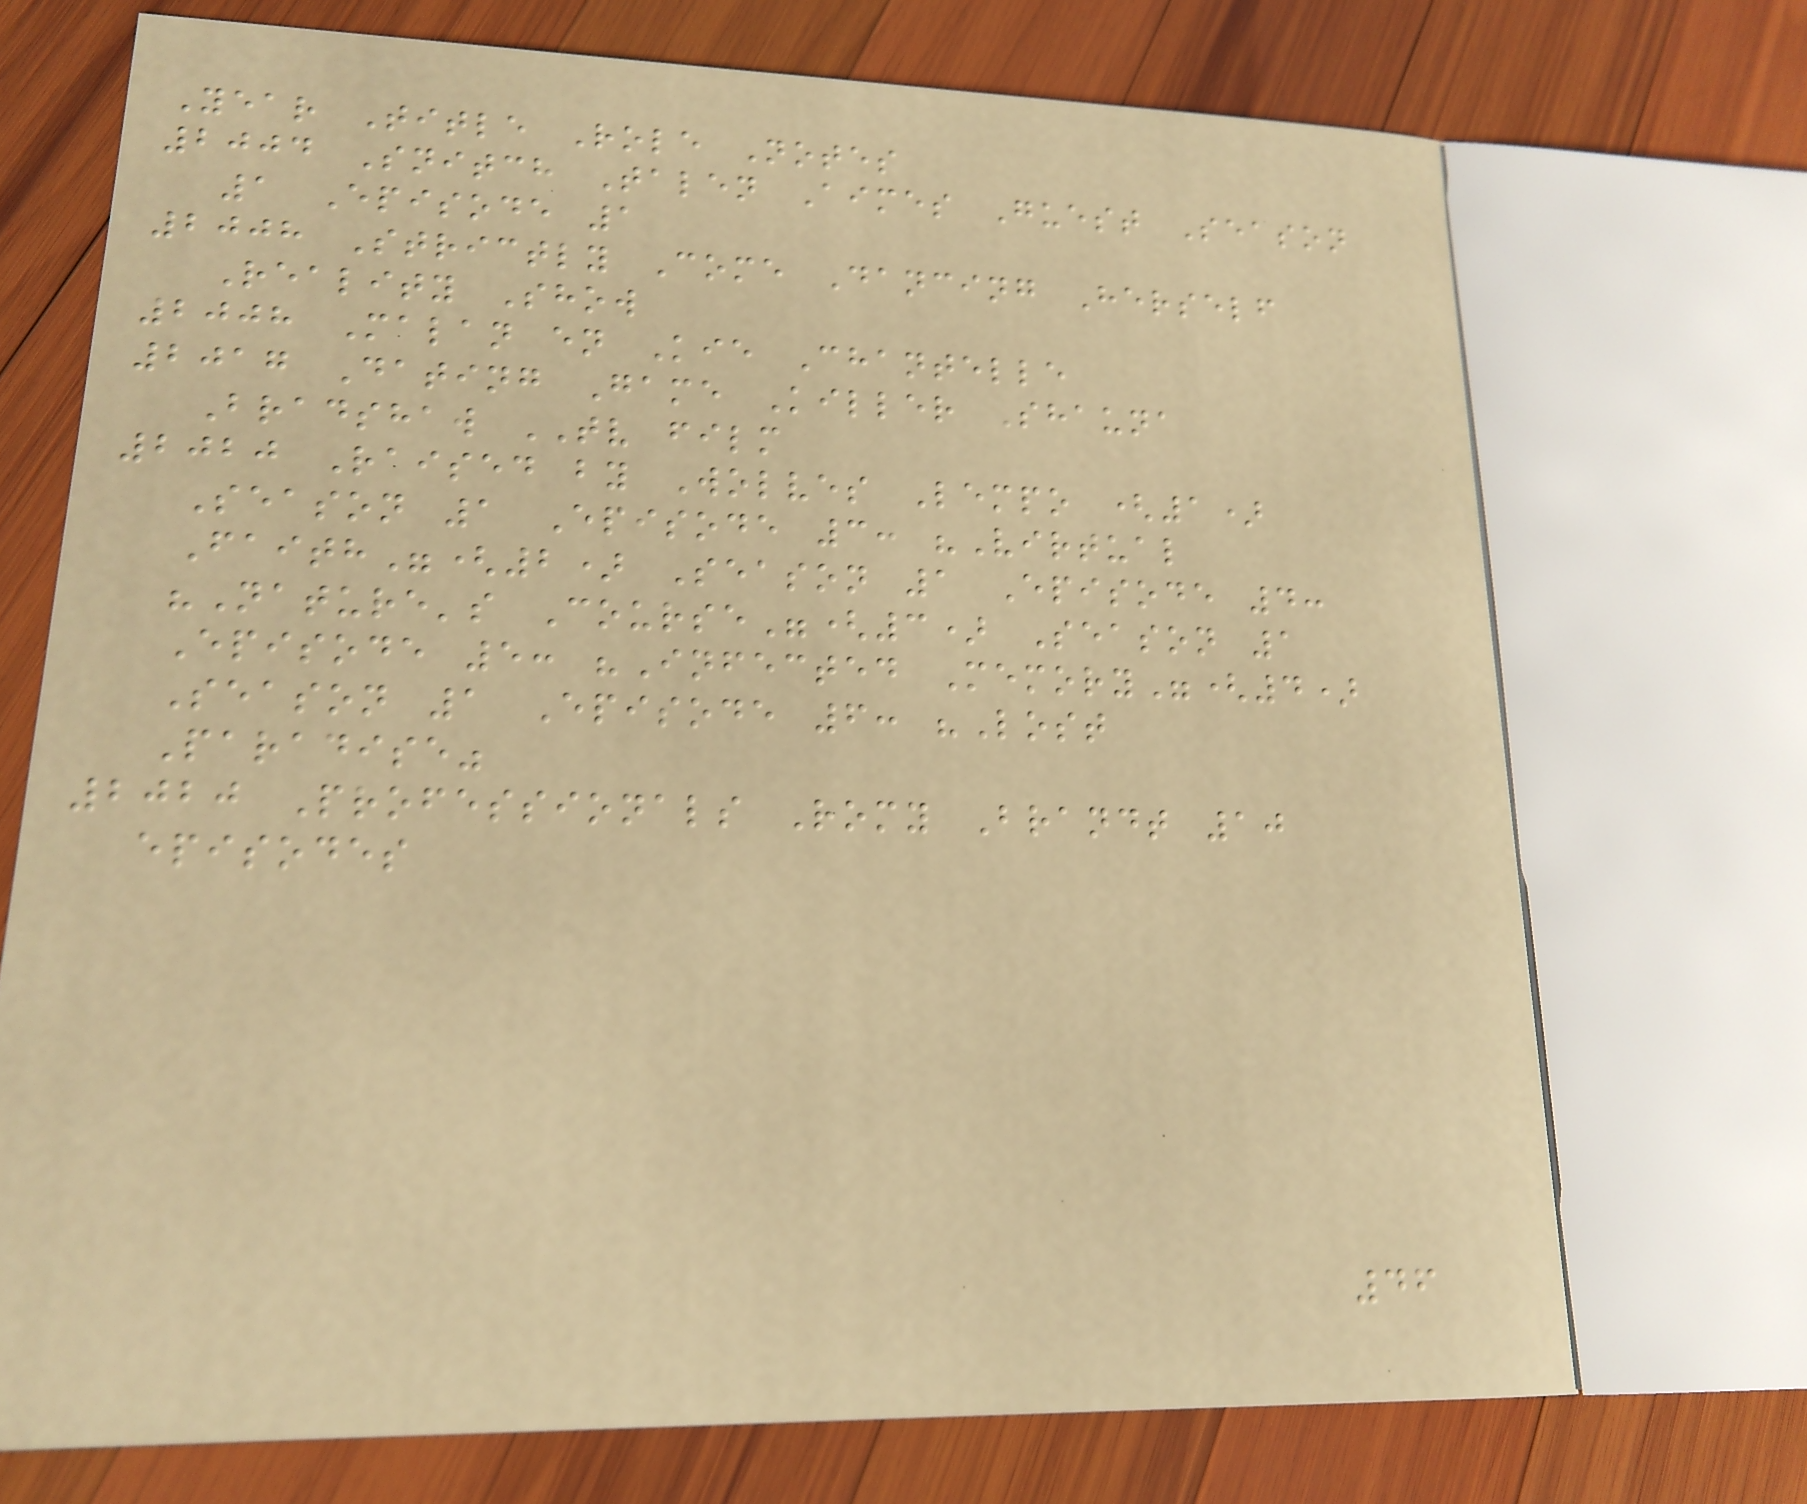Year Title Role Notes
2004 Snitch Talen Aimes Guest Season
1 Episode 1
2008 Strictly Come Dancing Herself
Reality Show
2008 Malan en Kie Chantelle
2017 Dating Game Killer Shauna
Bradshaw TV film
2020 Raised by Wolves Lempo (1)
Season 1 Episode 3: "Virtual
Faith"(2) Season 1 Episode 4:
"Nature's Course"(3) Season 1
Episode 5: "Infected Memory"(4)
Season 1 Episode 6: "Lost
Paradise"
2020 Professionals Romy Brandt 10
episodes
46
